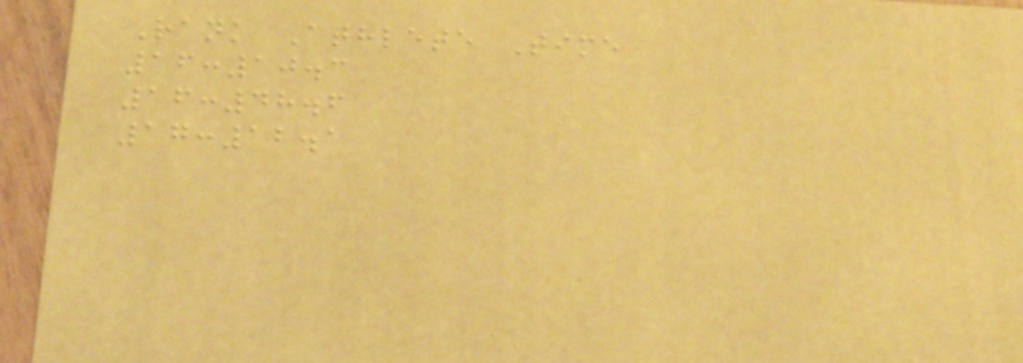Rank Athlete Time
16:10.3
16:48.6
17:12.1
